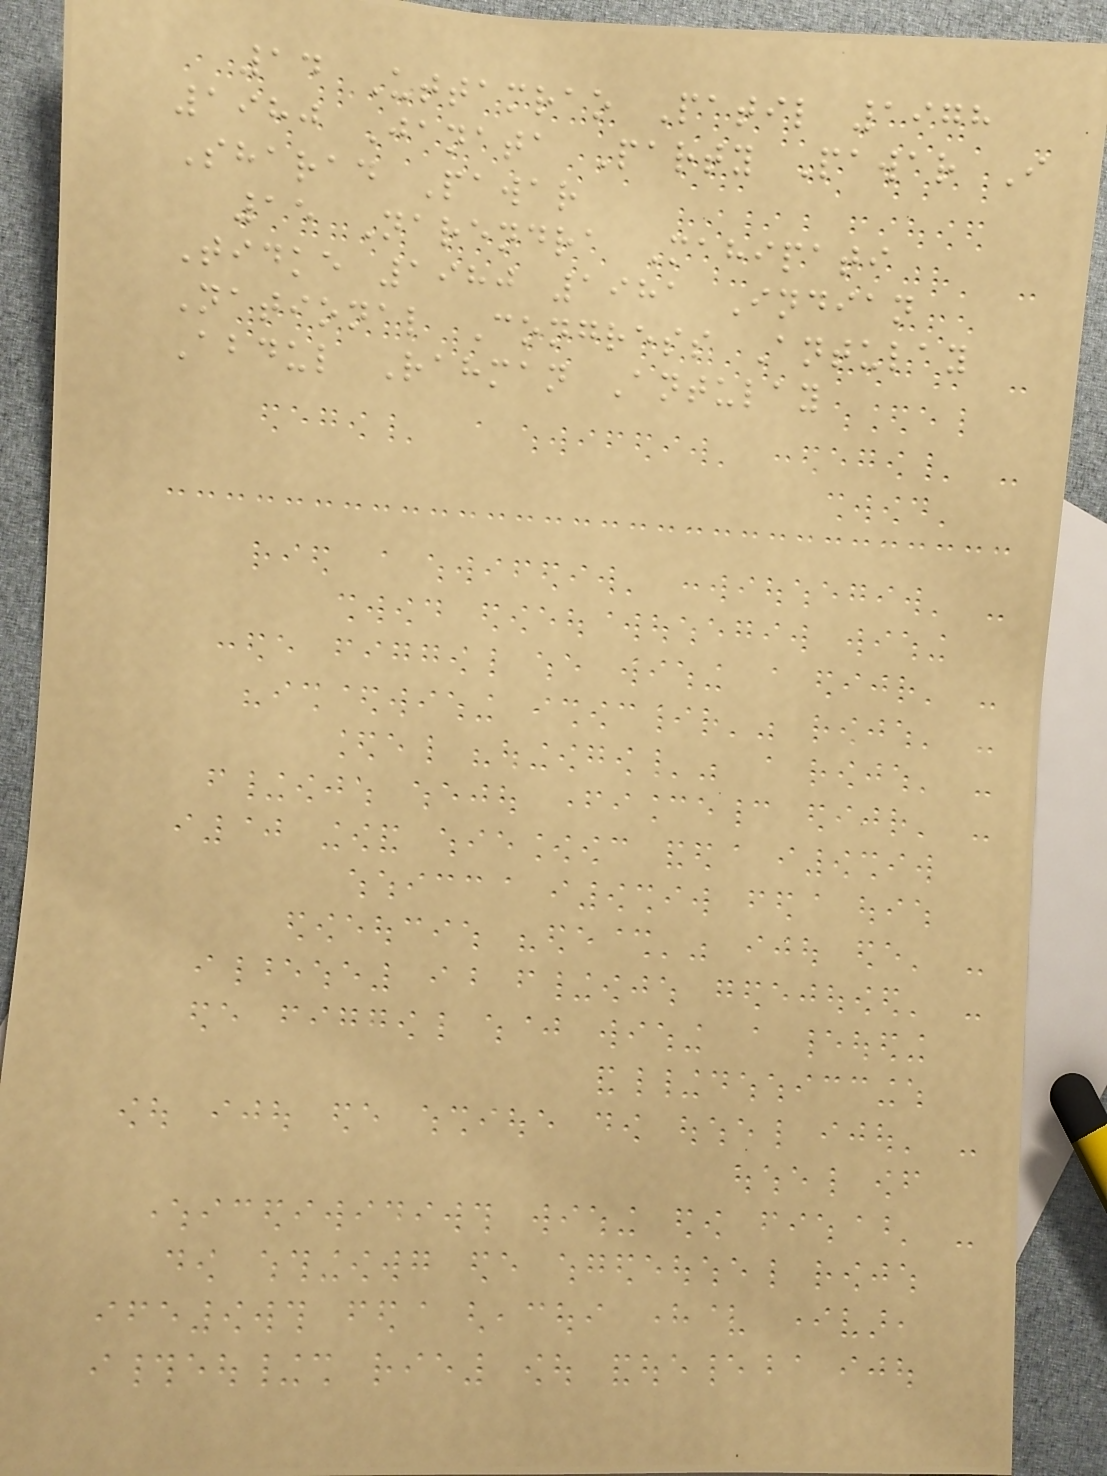14 Uttamrao Patil 1978
1980 Janata Party Pawar I
Sharad Pawar
15 Narendra Mahipati
Tidke 1980 1981 Indian
National Congress Antulay
Abdul Rahman Antulay
